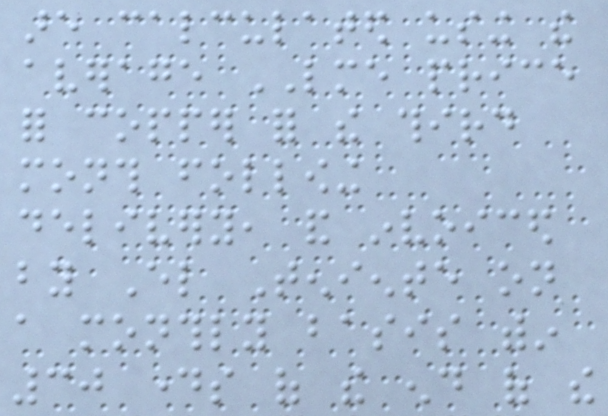are calculated using the
average LME price
for copper for the third
month following
delivery, and invoiced
by El Teniente on
a monthly basis within
30 days of the end of the
